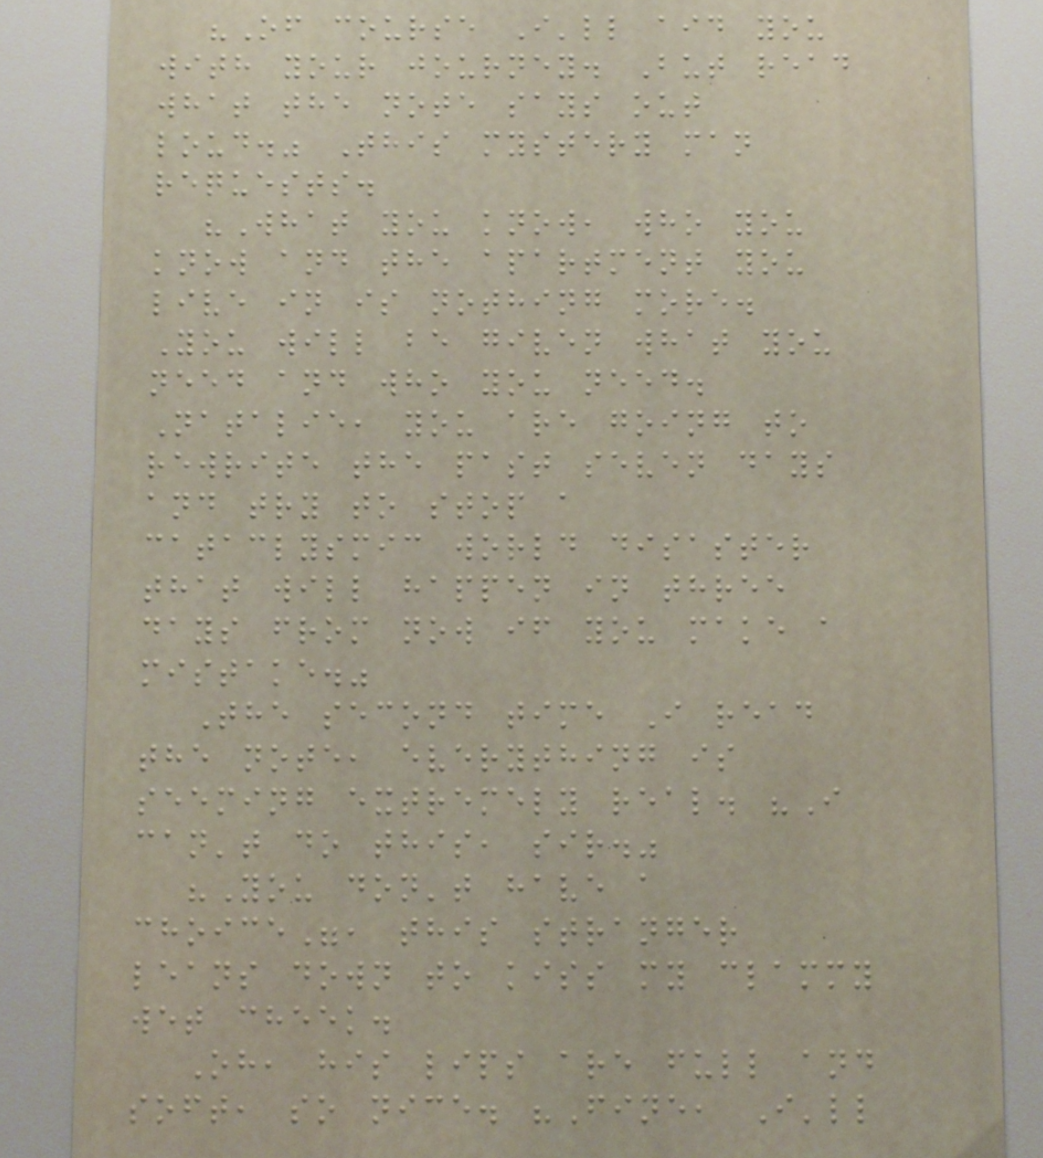"Of course I'll aid you
with your journey. But read
what the note says out
loud." This mystery man
requests.
"What you know, who you
know and the apartment you
live in is nothing more.
You will be given what you
need and who you need.
Natalie, you are going to
rewrite the past seven days
and try to stop a
cataclysmic world disaster
that will happen in three
days from now if you make a
mistake."
The second time I read
the note, everything is
seeming extremely real. "I
can't do this, sir."
"You don't have a
choice", this stranger
leans down to kiss my clammy
wet cheek.
Oh, his lips are full and
soft, so nice. "Fine, I'll
